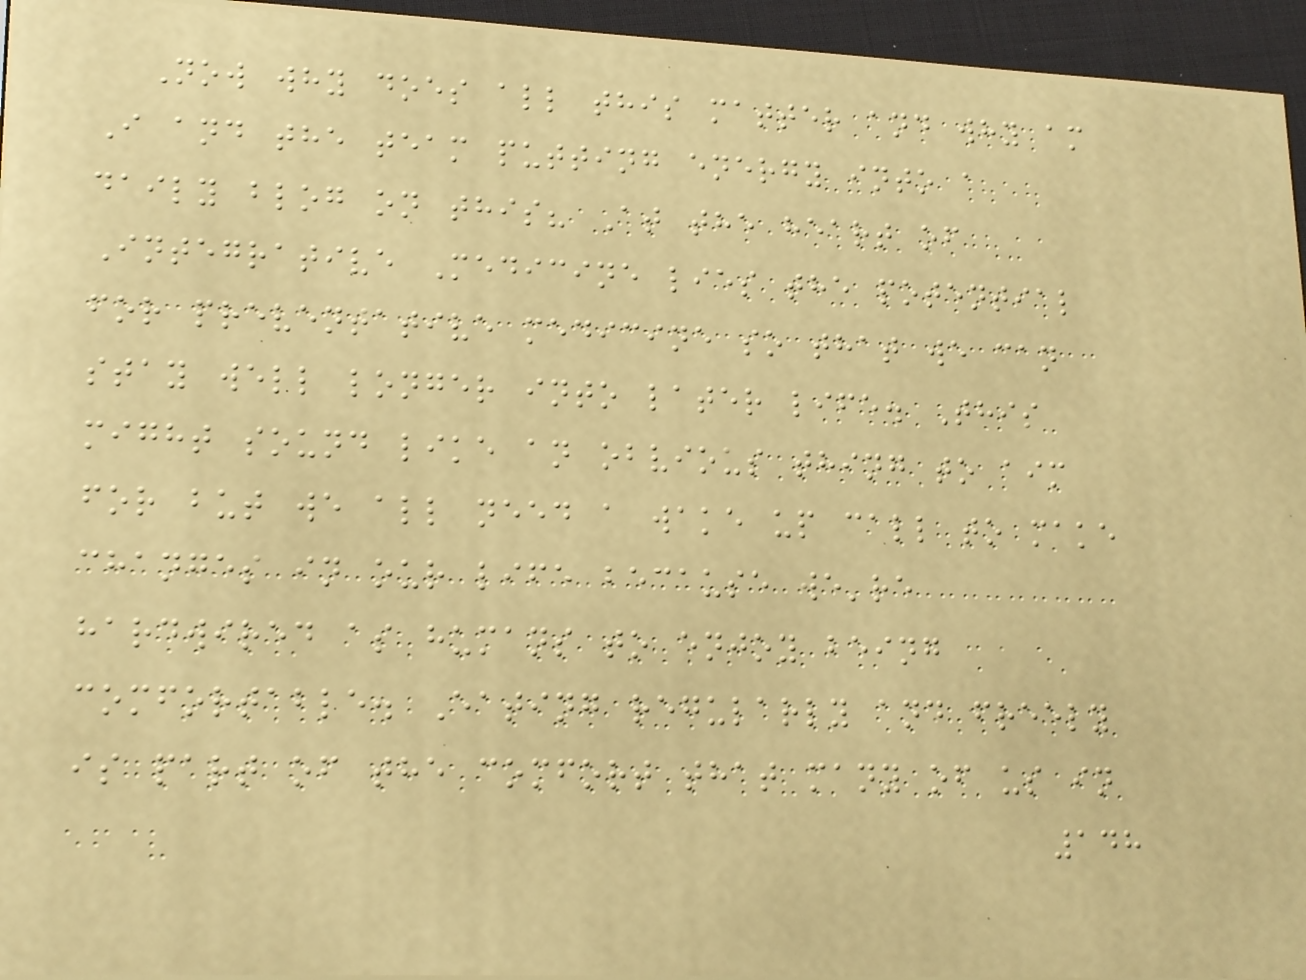Now why does all this matter and why am
I and the team putting energy into a
daily blog on this? At the heart of
Integrative Medicine lies the potential
for preventative medicine so that we can
stay well longer into later life. This
might sound like an obvious thing to aim
for but we all need a wake up call to make
changes in our life because we're
hardwired as humans to enjoy being
comfortable. Eating regularly and freely
is part of the comfort that many of us in
148
